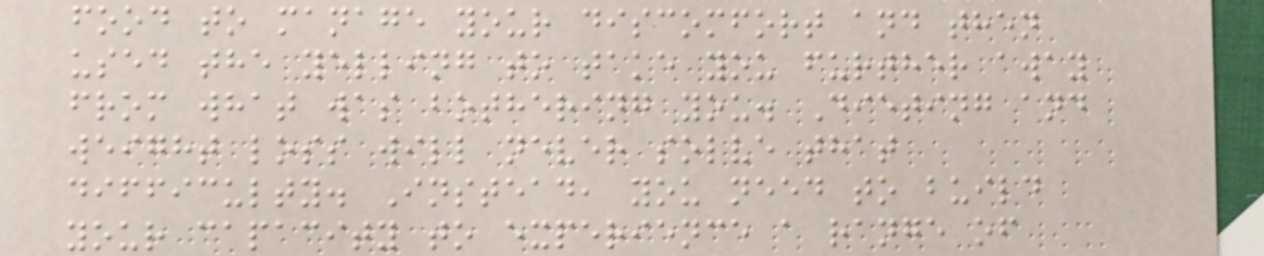food to manage your discomfort and then
used the yelling to take you further away
from what was bothering you. Dieting and
weight loss will never solve that
difficulty. Instead, you need to build
your capacity to experience a range of
